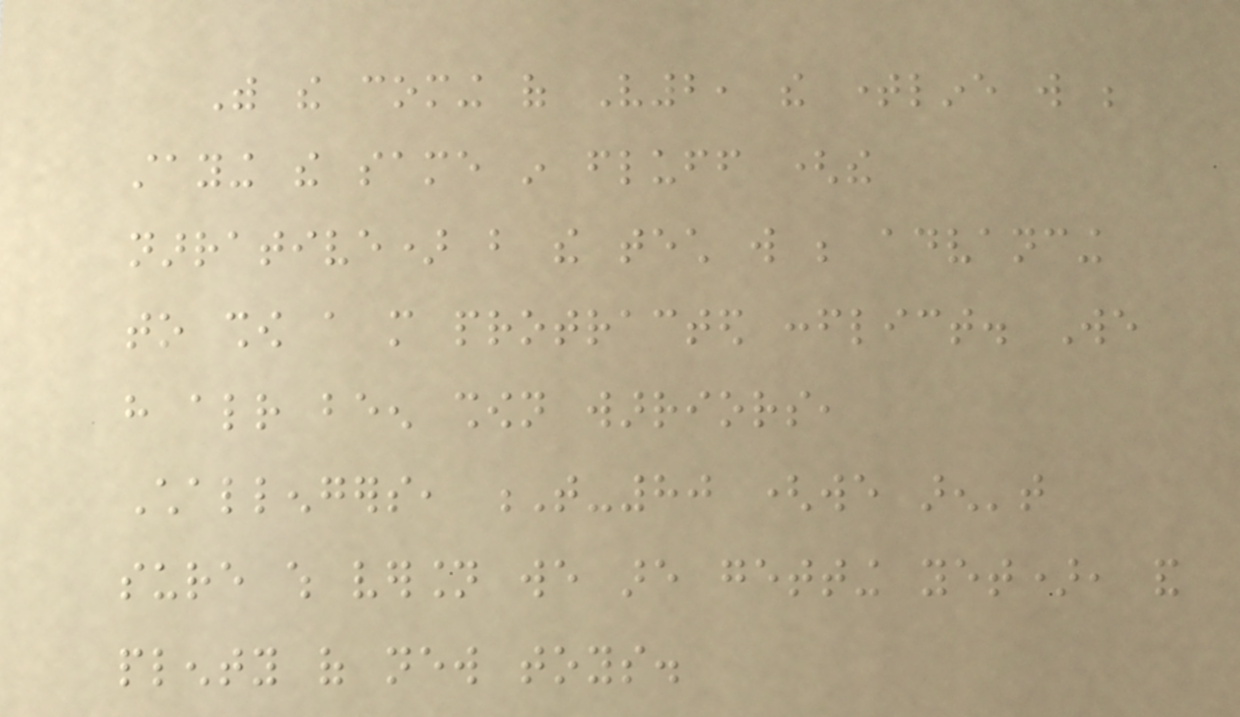With the coming of V2, the timeline will be
staying the same in fluff (the
narrative) but the tech will be advancing
to show a more protracted conflict. We
have already been shown warriors,
Challengers, T-80 (we aren't
sure which version we are getting yet), and
plenty of new toys.
